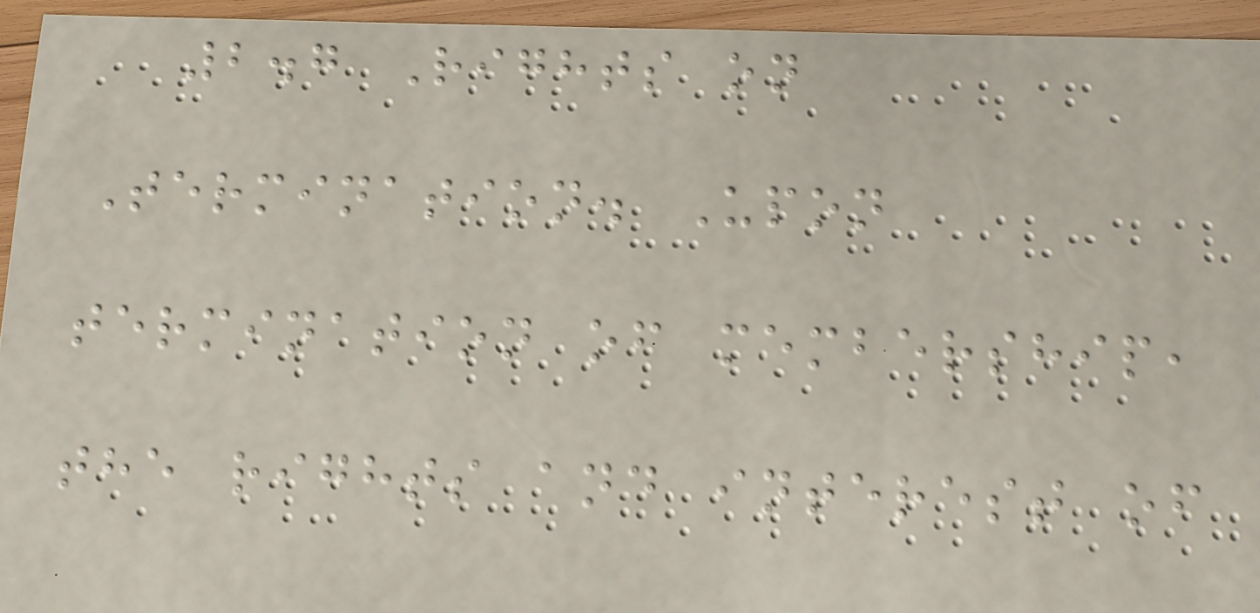2.7 Rights on
Termination. Upon
termination of membership,
the rights and interest of
